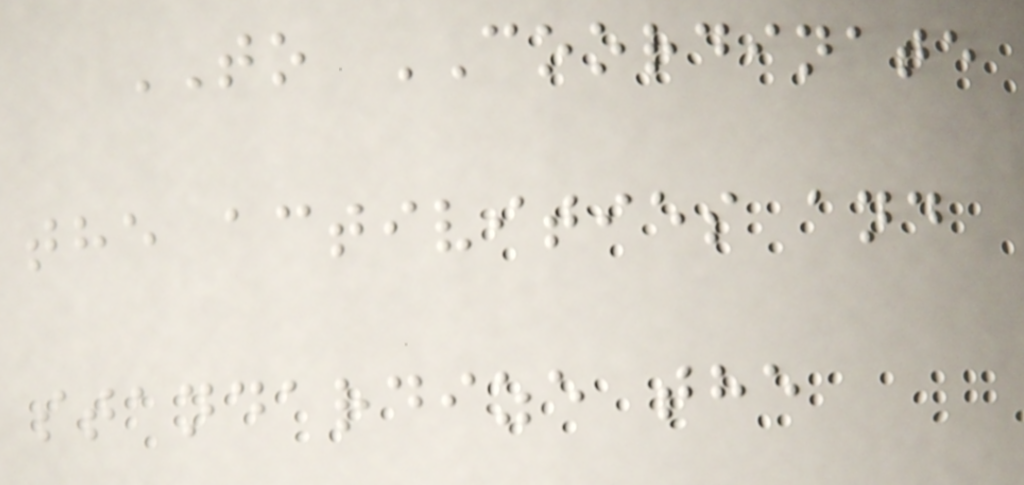TO COORDINATE
the activities and
standardize the
